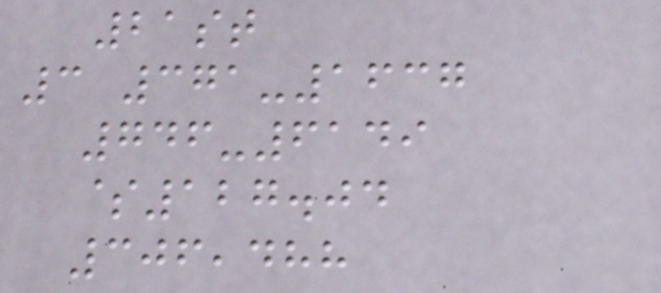21st
3 371-1637
746-6149
$127.04
306,488
